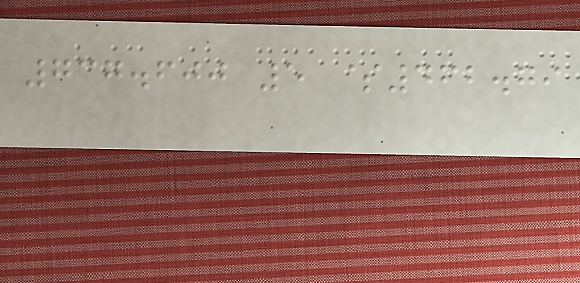737.600 5 $462.79
